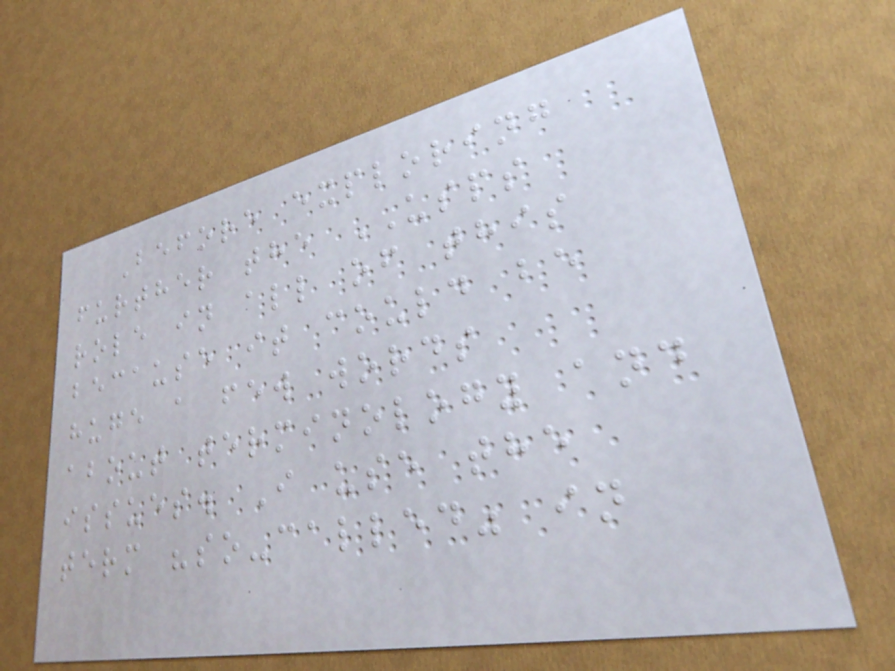Before exploring
further the USPS
role in all of this
because it could be
huge a few words
about terminology and
issues. I use the
term "so-called" in
